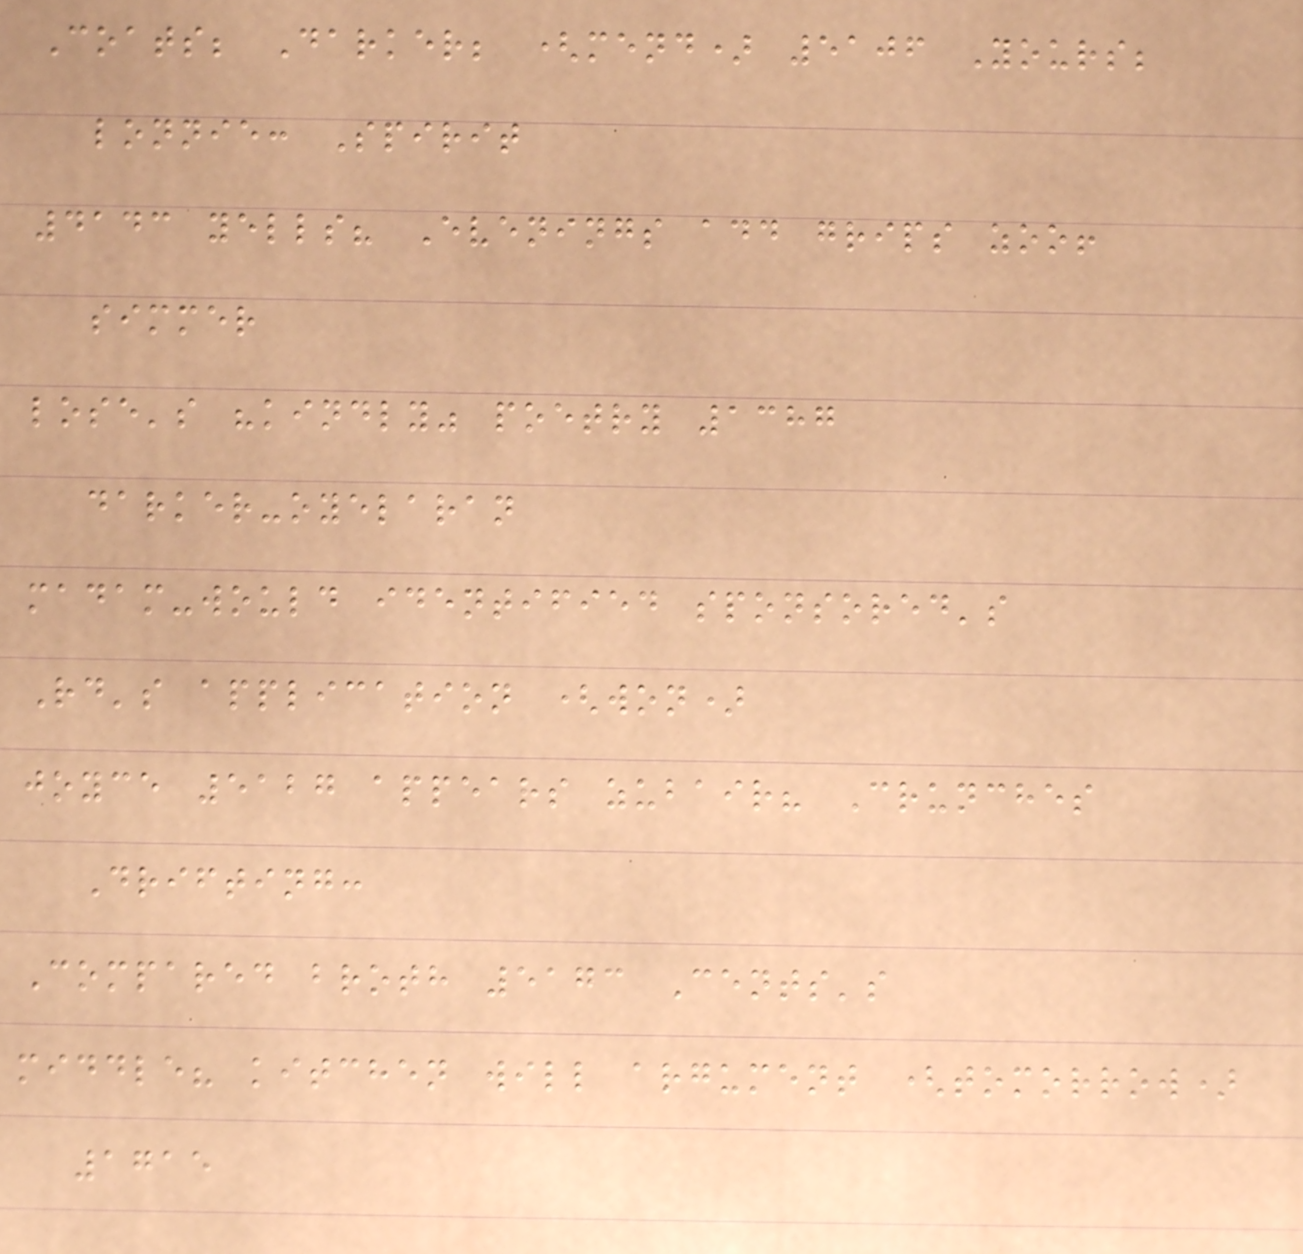Coats; Darker; (mend) 5106 Yours;
lonnie: Spirit
4143 yells? Evenings add grips zoo!
simmer
lose's "kindly" poetry 1387
darker-oyelaran
madam-would identified sponsored's
Rd's application (won)
joyce 5127 appears zubair? Crunches
Drifting:
Compared broth 5173 Cents's
middle? kitchen will argument (tomorrow)
1715
